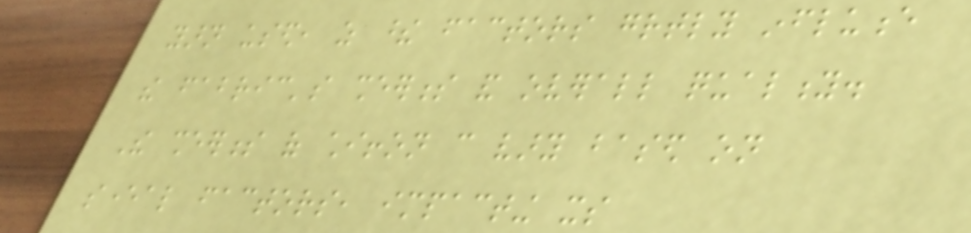yarn used, as these factors greatly influence
the fabric's sheerness and overall quality.
The sheerness of chiffon can vary based on
several factors, impacting its
